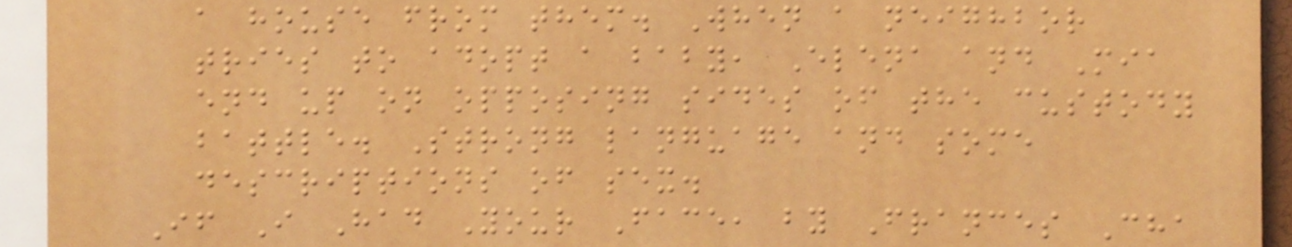a house from them. When a neighbor
tries to adopt a baby, Elena and Mia
end up on opposing sides of the custody
battle. Strong language and some
descriptions of sex.
If I Had Your Face, by Frances Cha
